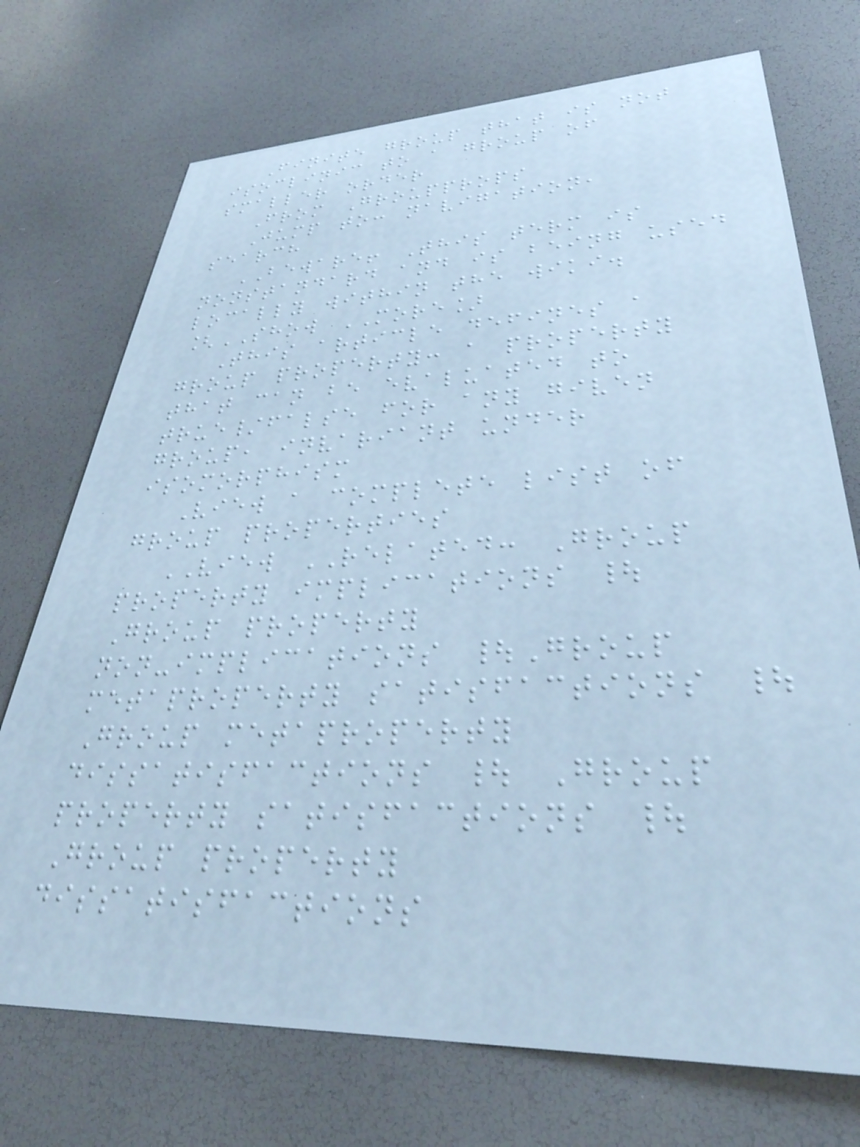Finite group that is not
isoclinic to a group of
smaller order
From Groupprops
Jump to: navigation,
search
BEWARE! This term is
nonstandard and is being used
locally within the wiki.
[SHOW MORE]
This article defines a
group property: a property
that can be evaluated to
true/false for any given
group, invariant under
isomorphism
View a complete list of
group properties
VIEW RELATED: Group
property implications |
Group property
non-implications |Group
metaproperty satisfactions |
Group metaproperty
dissatisfactions | Group
property satisfactions |
Group property
dissatisfactions
